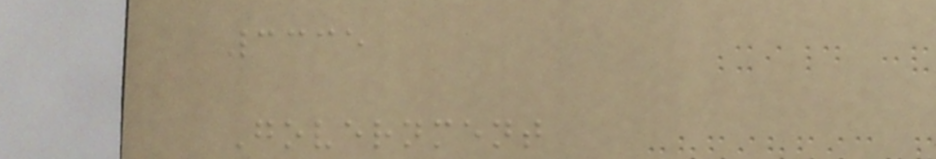3335
Government
